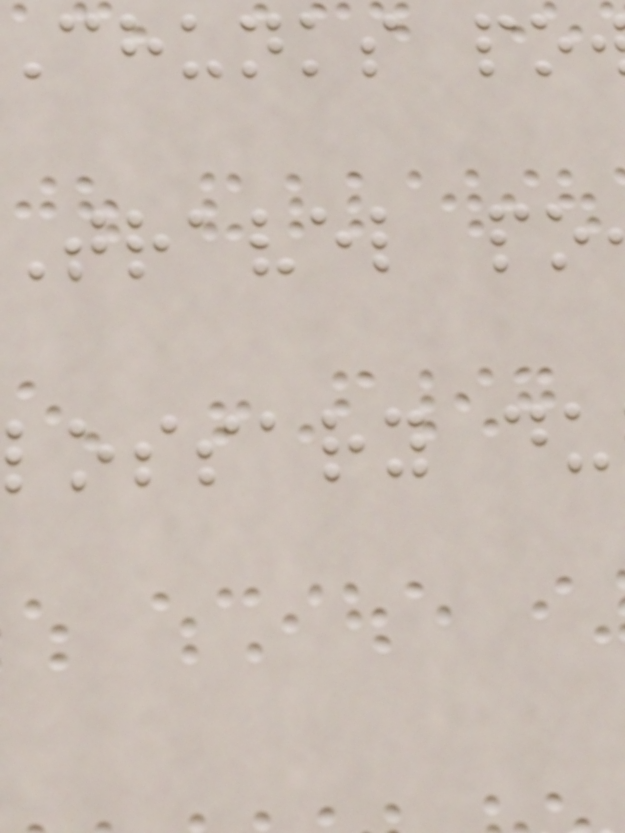chunks po
travel po
lossary du
